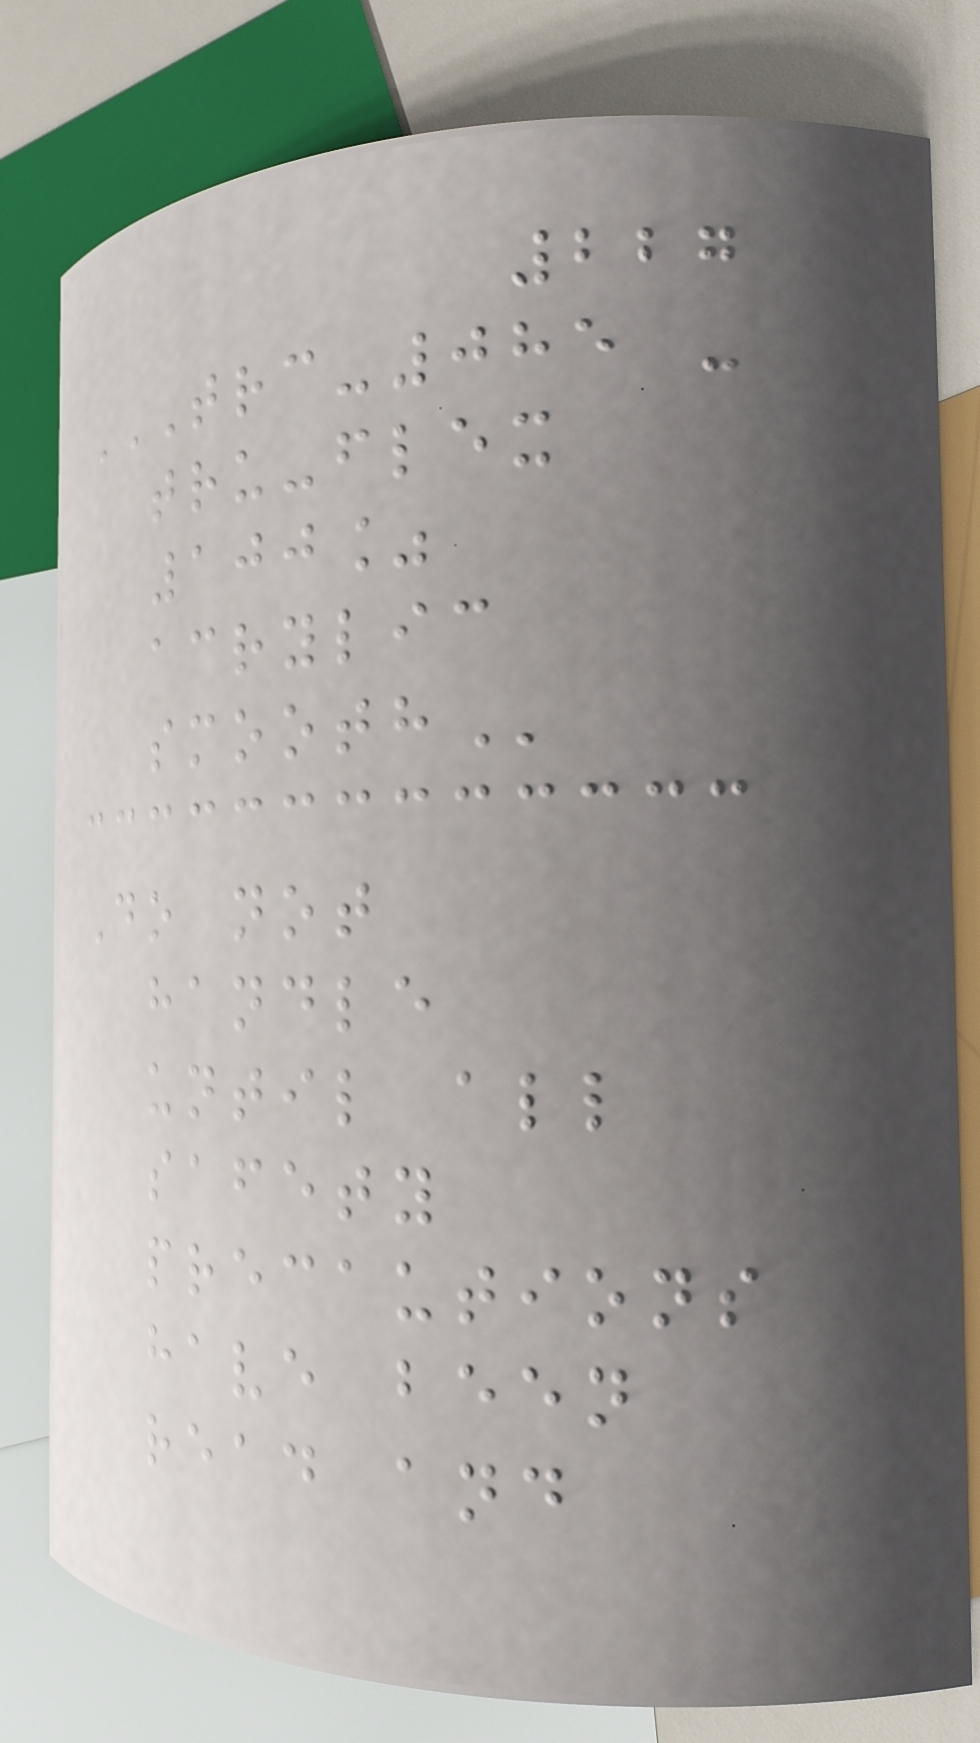227
TRC-085 -
TRU-FLEX
100%
ACRYLIC
SMOOTH
Do not
handle
until all
safety
precautions
have been
read and
